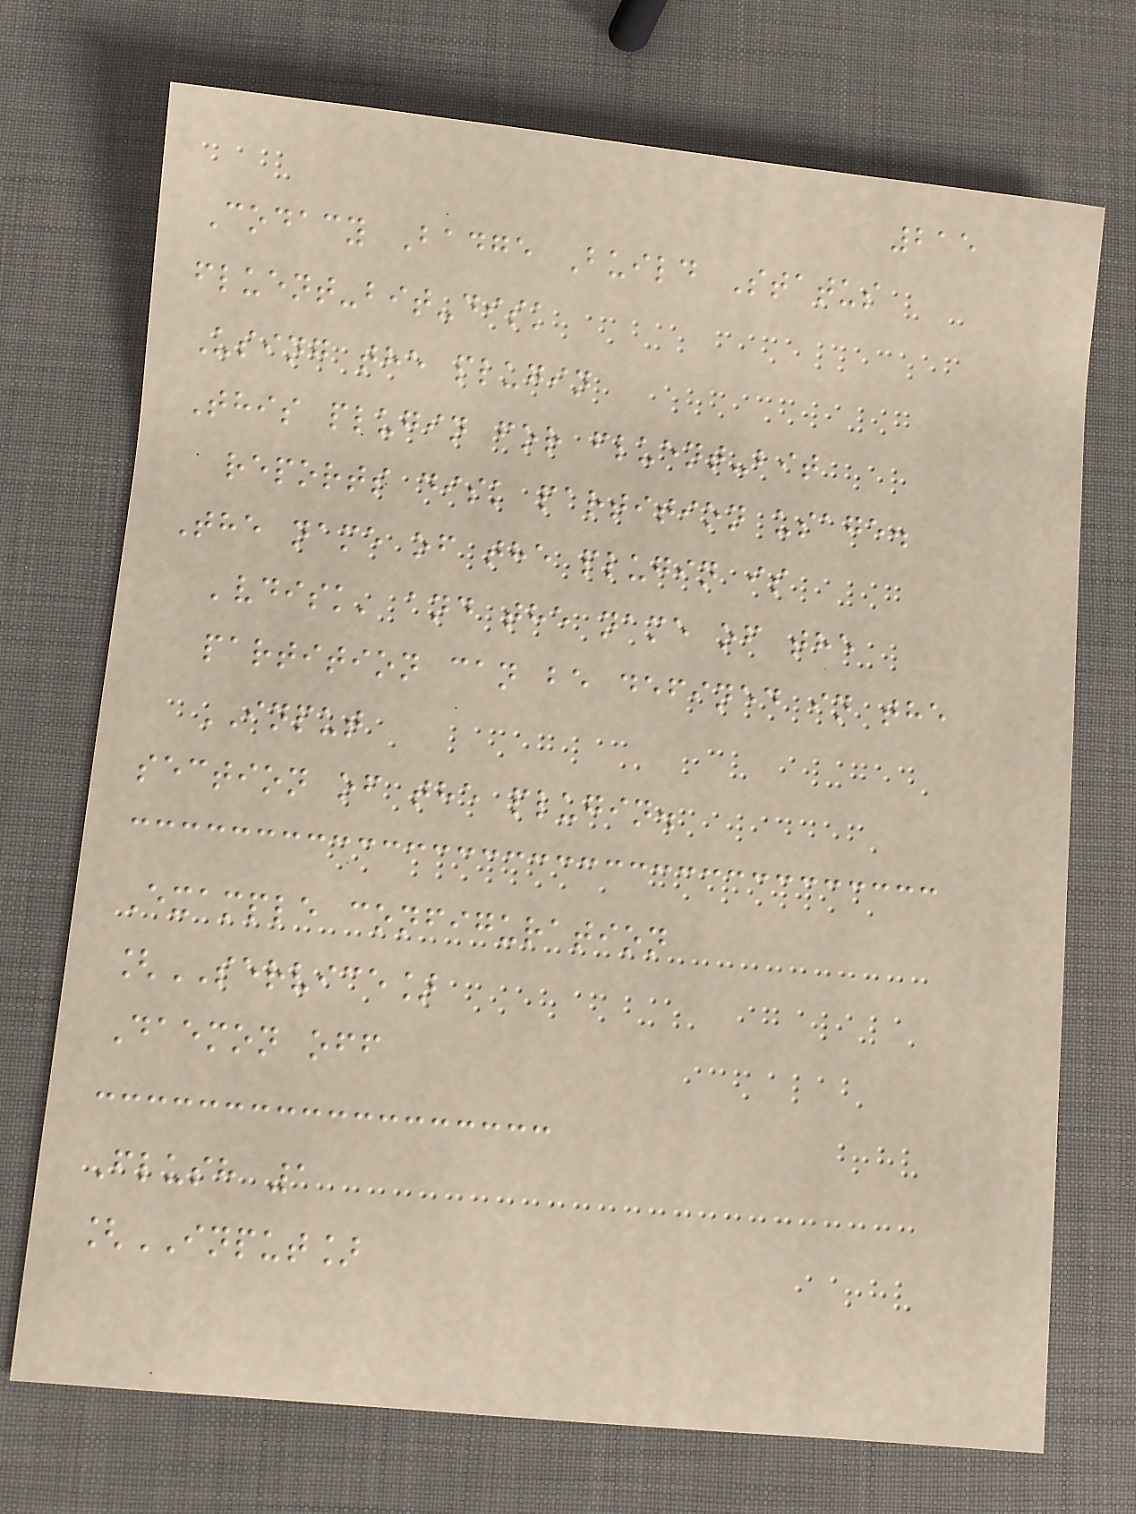215
Codacy Badge Build Status
fluent-bit-disk
Using the plugin
This plugin for fluent-bit
reports disk partition usage.
The name of the plugin is
'vdisk' and the name of the
partition can be defined in the
INPUT
section of the plugin.
Example configuration
[SERVICE]
Daemon off
Flush 1
[INPUT]
